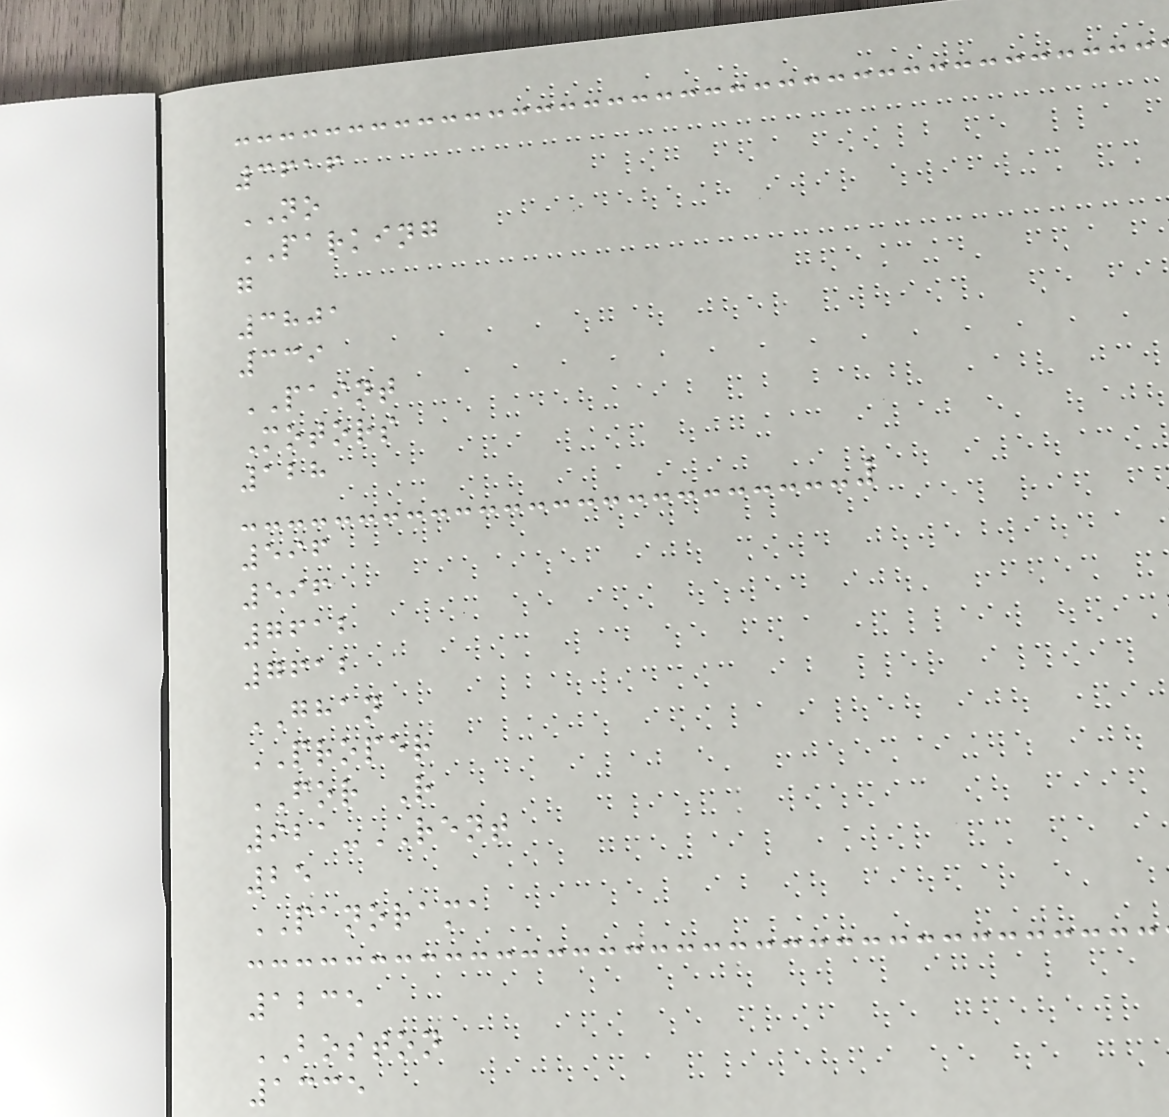3616
NO
PARKING
g
3801
339
PAINT
Motors
128
596
596
7612
7612
GHAN
PROPER
FOR R
921-RENT
25
PANORAMA
1235
BOSTON
1335
